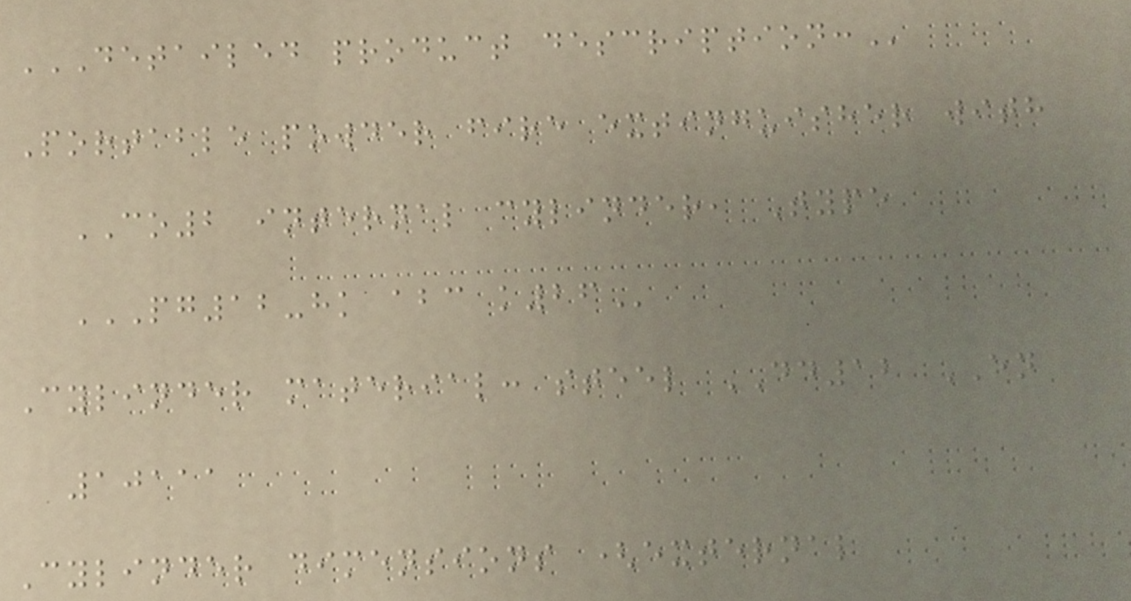DETAILED PRODUCT DESCRIPTION:
Portable powder fire extinguisher with
CO2 internal cylinder, Type
PG12-HK ABC K26
Cylinder material: steel DD12 EN
10111
Cylinder dimensions (external
